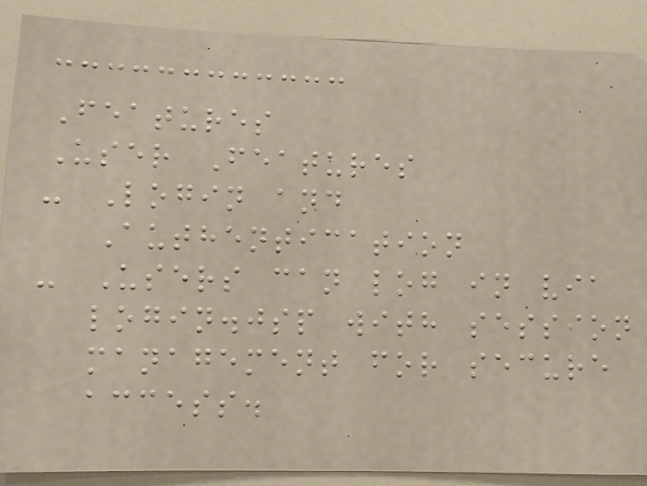Features
User Features
- Login and
Authentication
- Users can log in via
login.jsp with session
management for secure
access.
